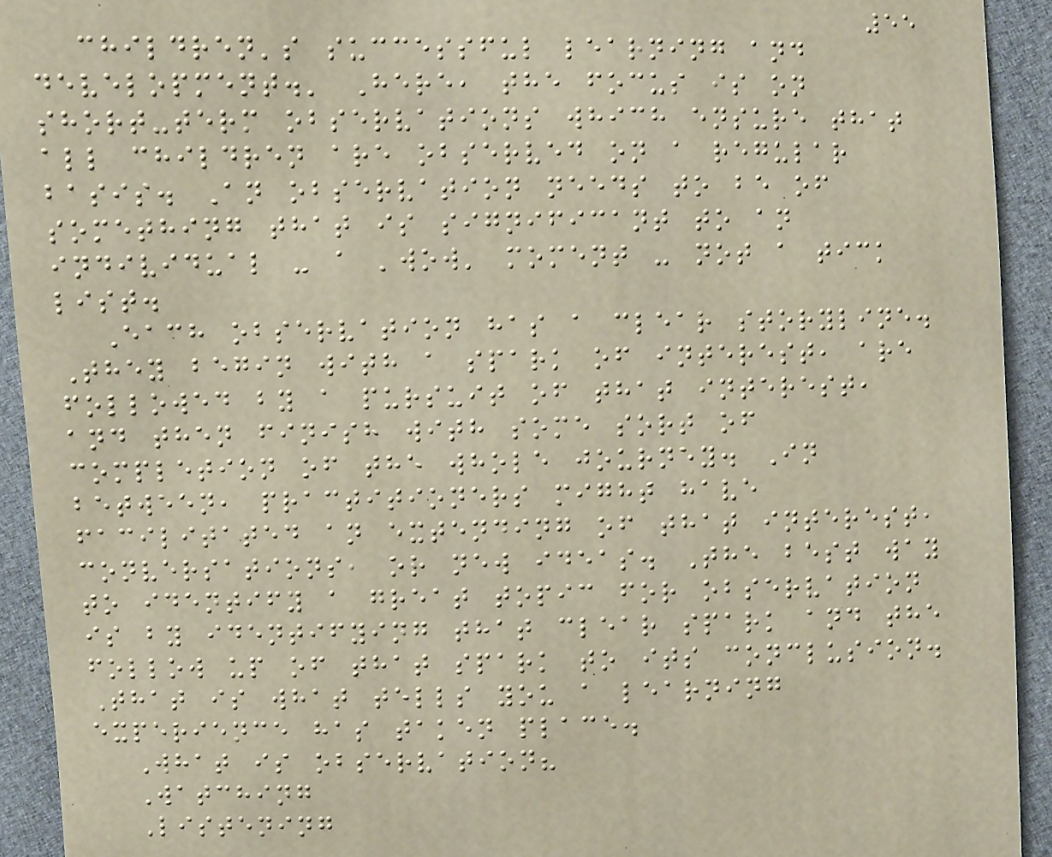55
children's successful learning and
development.' Here, the focus is on
short-term observations which ensure that
all children are observed on a regular
basis. An observation needs to be of
something that is significant to an
individual - a 'wow' moment - not a tick
list.
Each observation has a clear storyline.
They begin with a spark of interest, are
followed by a pursuit of that interest,
and then finish with some sort of
completion of the whole journey. In
between, practitioners might have
facilitated an extending of that interest,
conversations, or new ideas. The best way
to identify a great topic for observation
is by identifying that clear spark and the
follow up of that spark to its conclusion.
That is what tells you a learning
experience has taken place.
What is observation?
Watching
Listening
